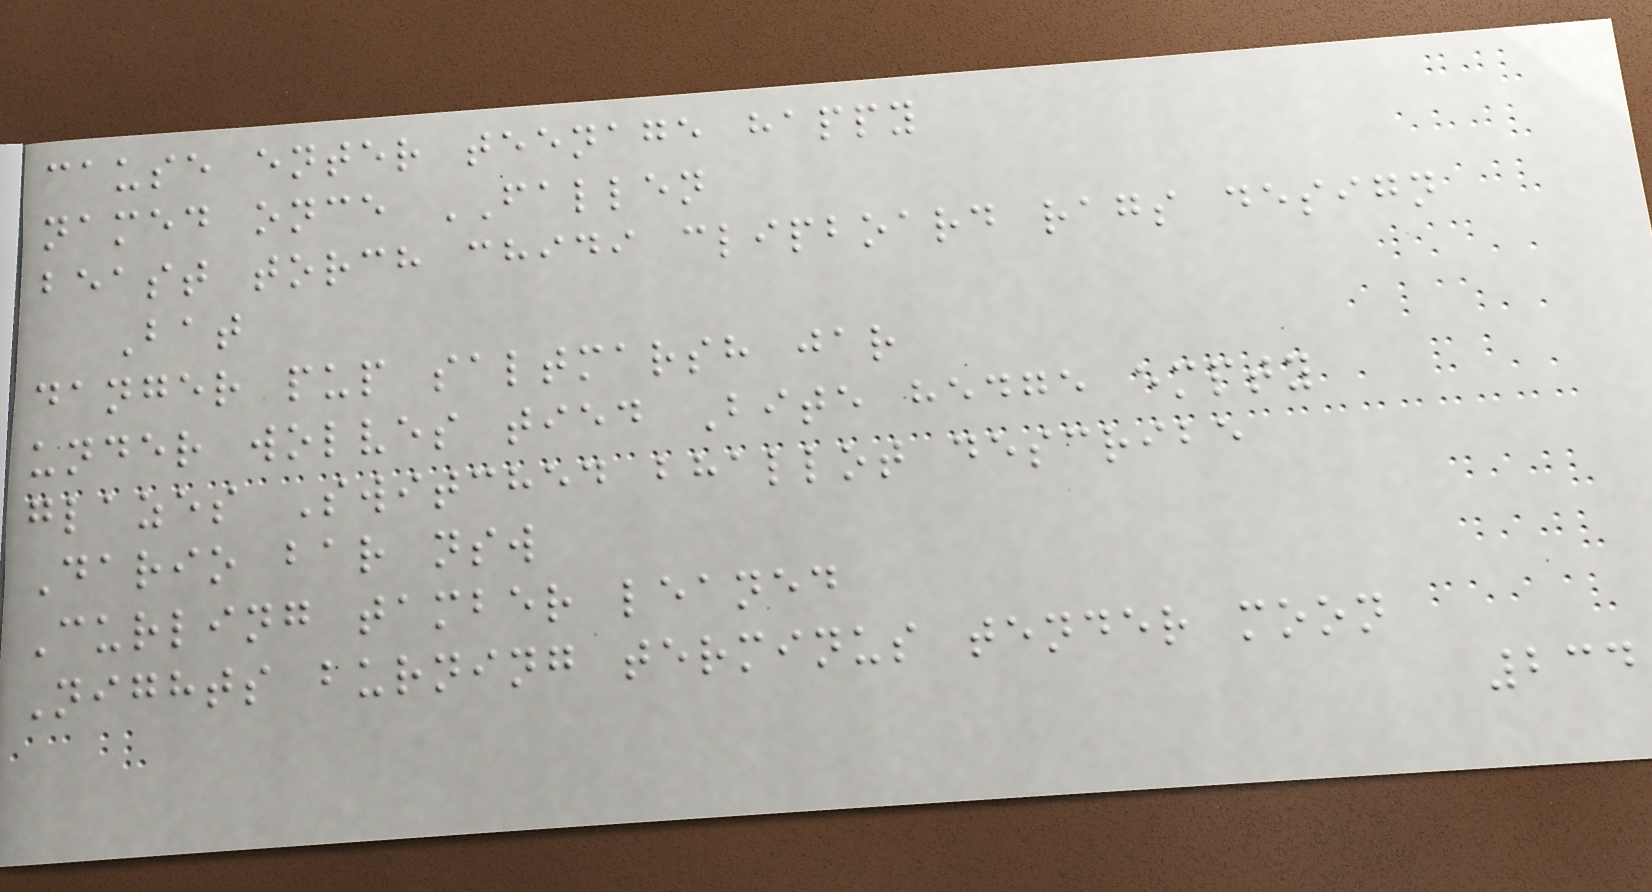cause enter teenage happy
named once FALLEN
beast torch chidi clipboard rags design
Bat
danger pup saltmarsh jar
under wolves tied Bite hedge empty
glazes Switched bhallot describe
Dario bar nsw
Curling tamber leaned
Nights burning terminus tender moon
234
